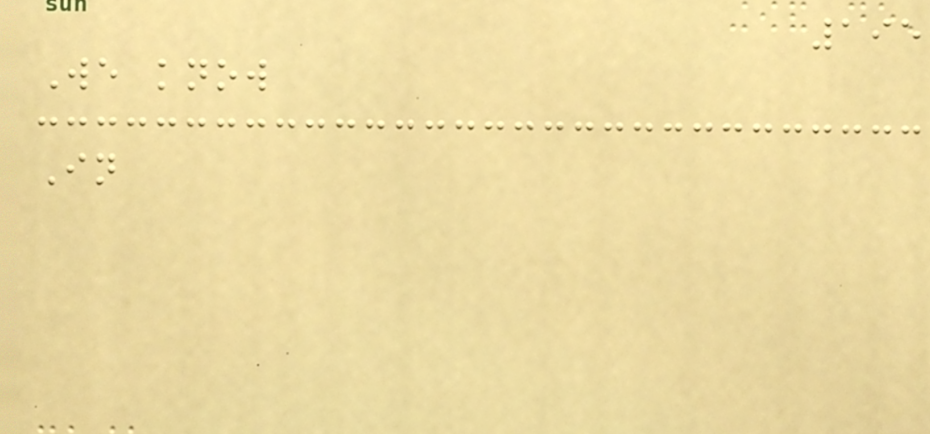195
We know
In
